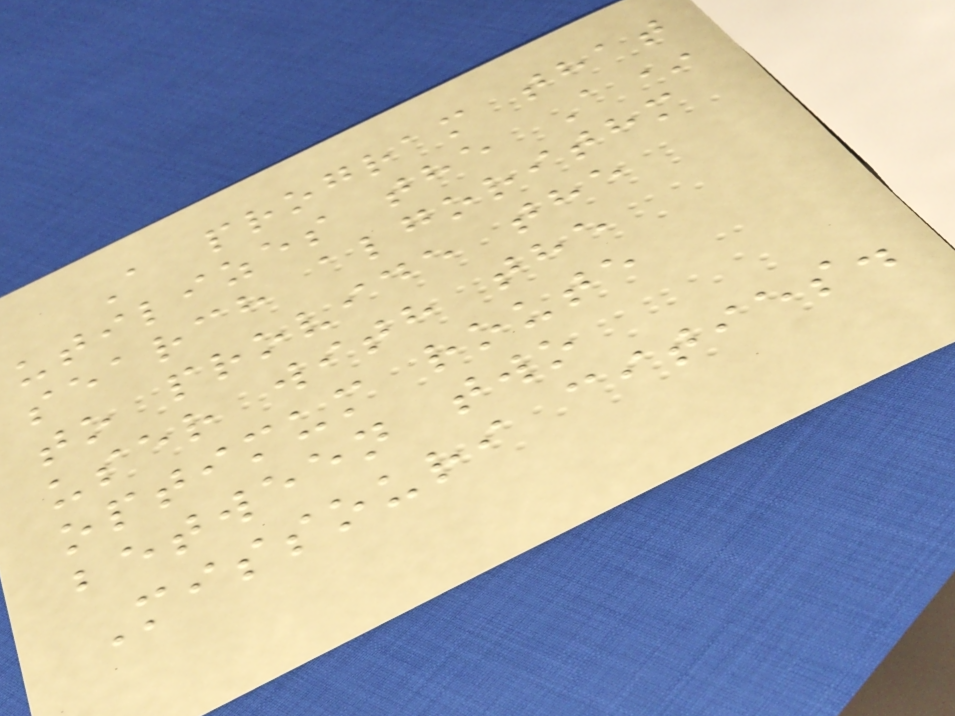A program that
utilizes the A*
search algorithm
to provide the
user with the
optimum route
between two
Missouri cities.
